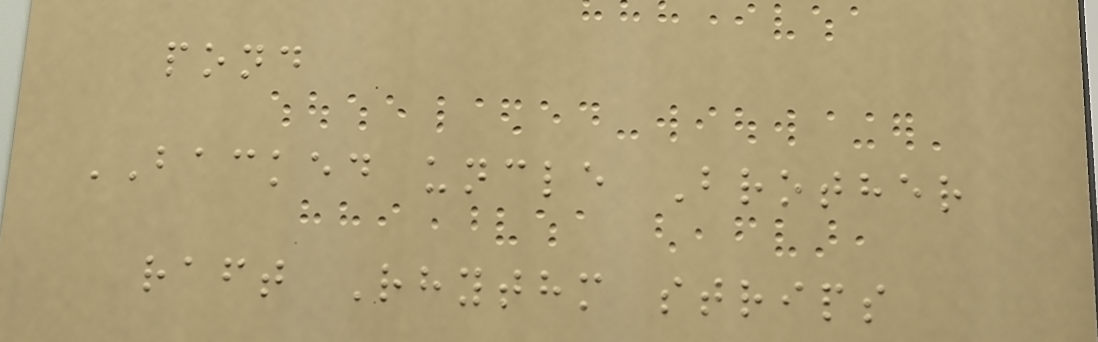pond
BACKED uncle Brother
raft Rhythm strips
